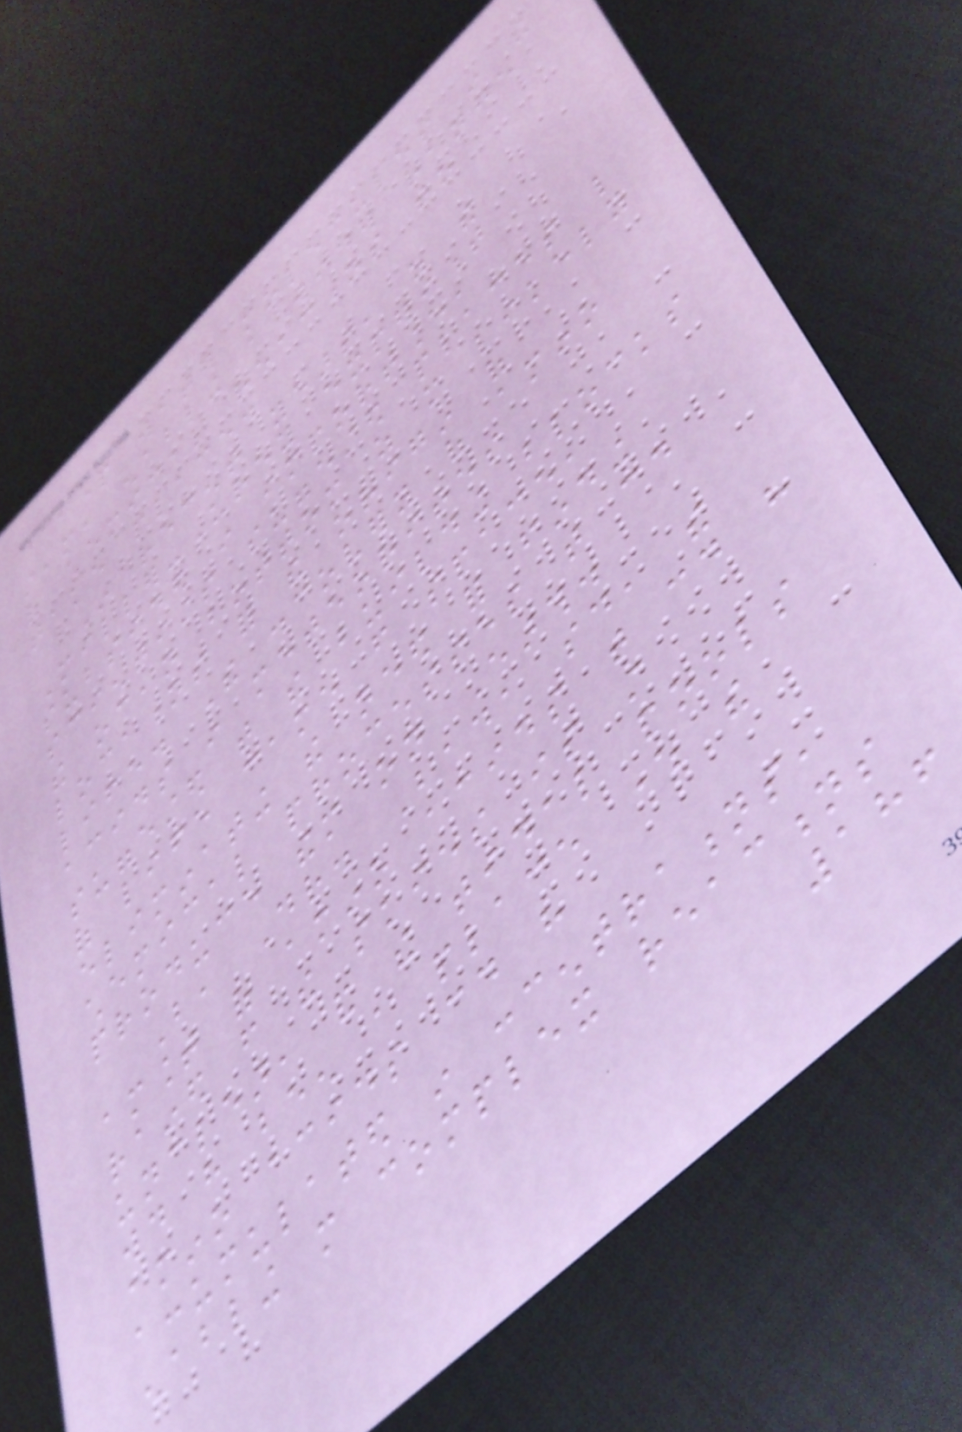apart water molecules in the
steam, enabling a wider range
of chemical reactions to
take place.
In recent years, as the
Miller-Urey experiment
subsided in importance,
scientists suggested places like
the ocean bottom as more likely
locations for the origin of
life. The discovery of amino
acids in meteorites
suggested that the building blocks
of life came from space,
eliminating the need for finding
chemical processes that could
produce them on Earth.
But, Dr. Bada said, the
amount of amino acids that could have
rained from the skies is still
unclear, and the tidal pools
would have been a place where the
amino acids could have
accumulated in concentrations,
enabling more complex reactions
186
